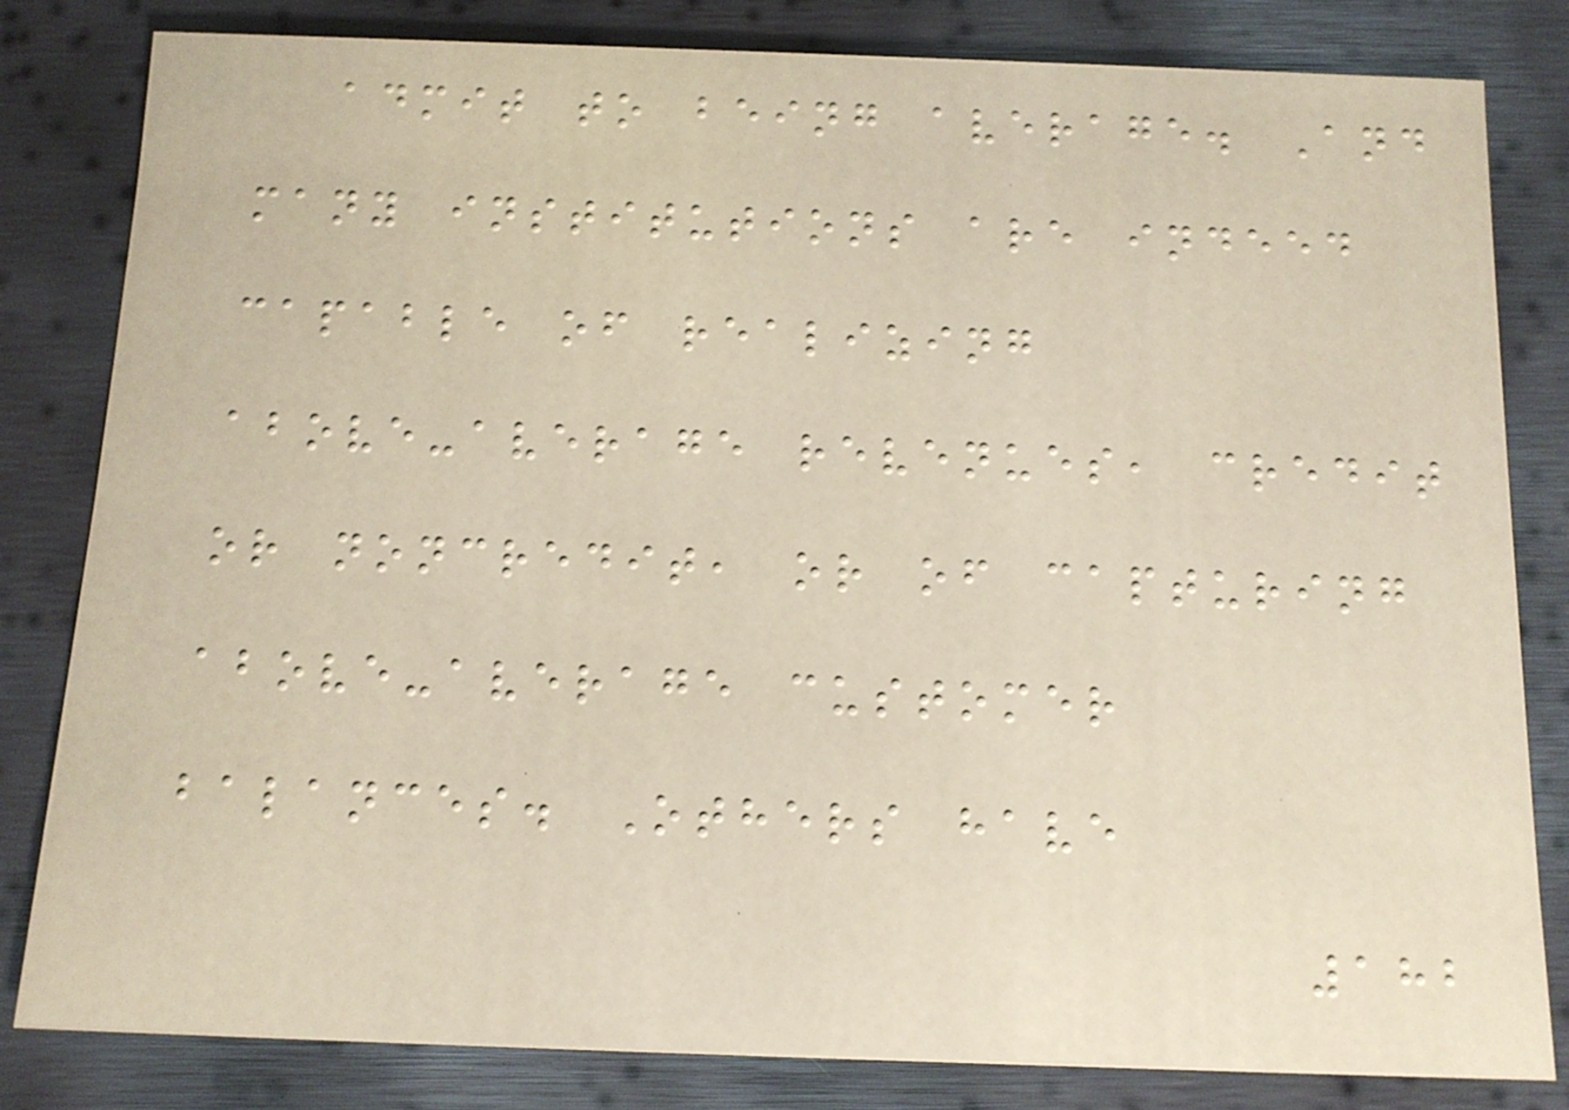admit to being average. And
many institutions are indeed
capable of realizing
above-average revenues, credit
or noncredit, or of capturing
above-average customer
balances. Others have
182
